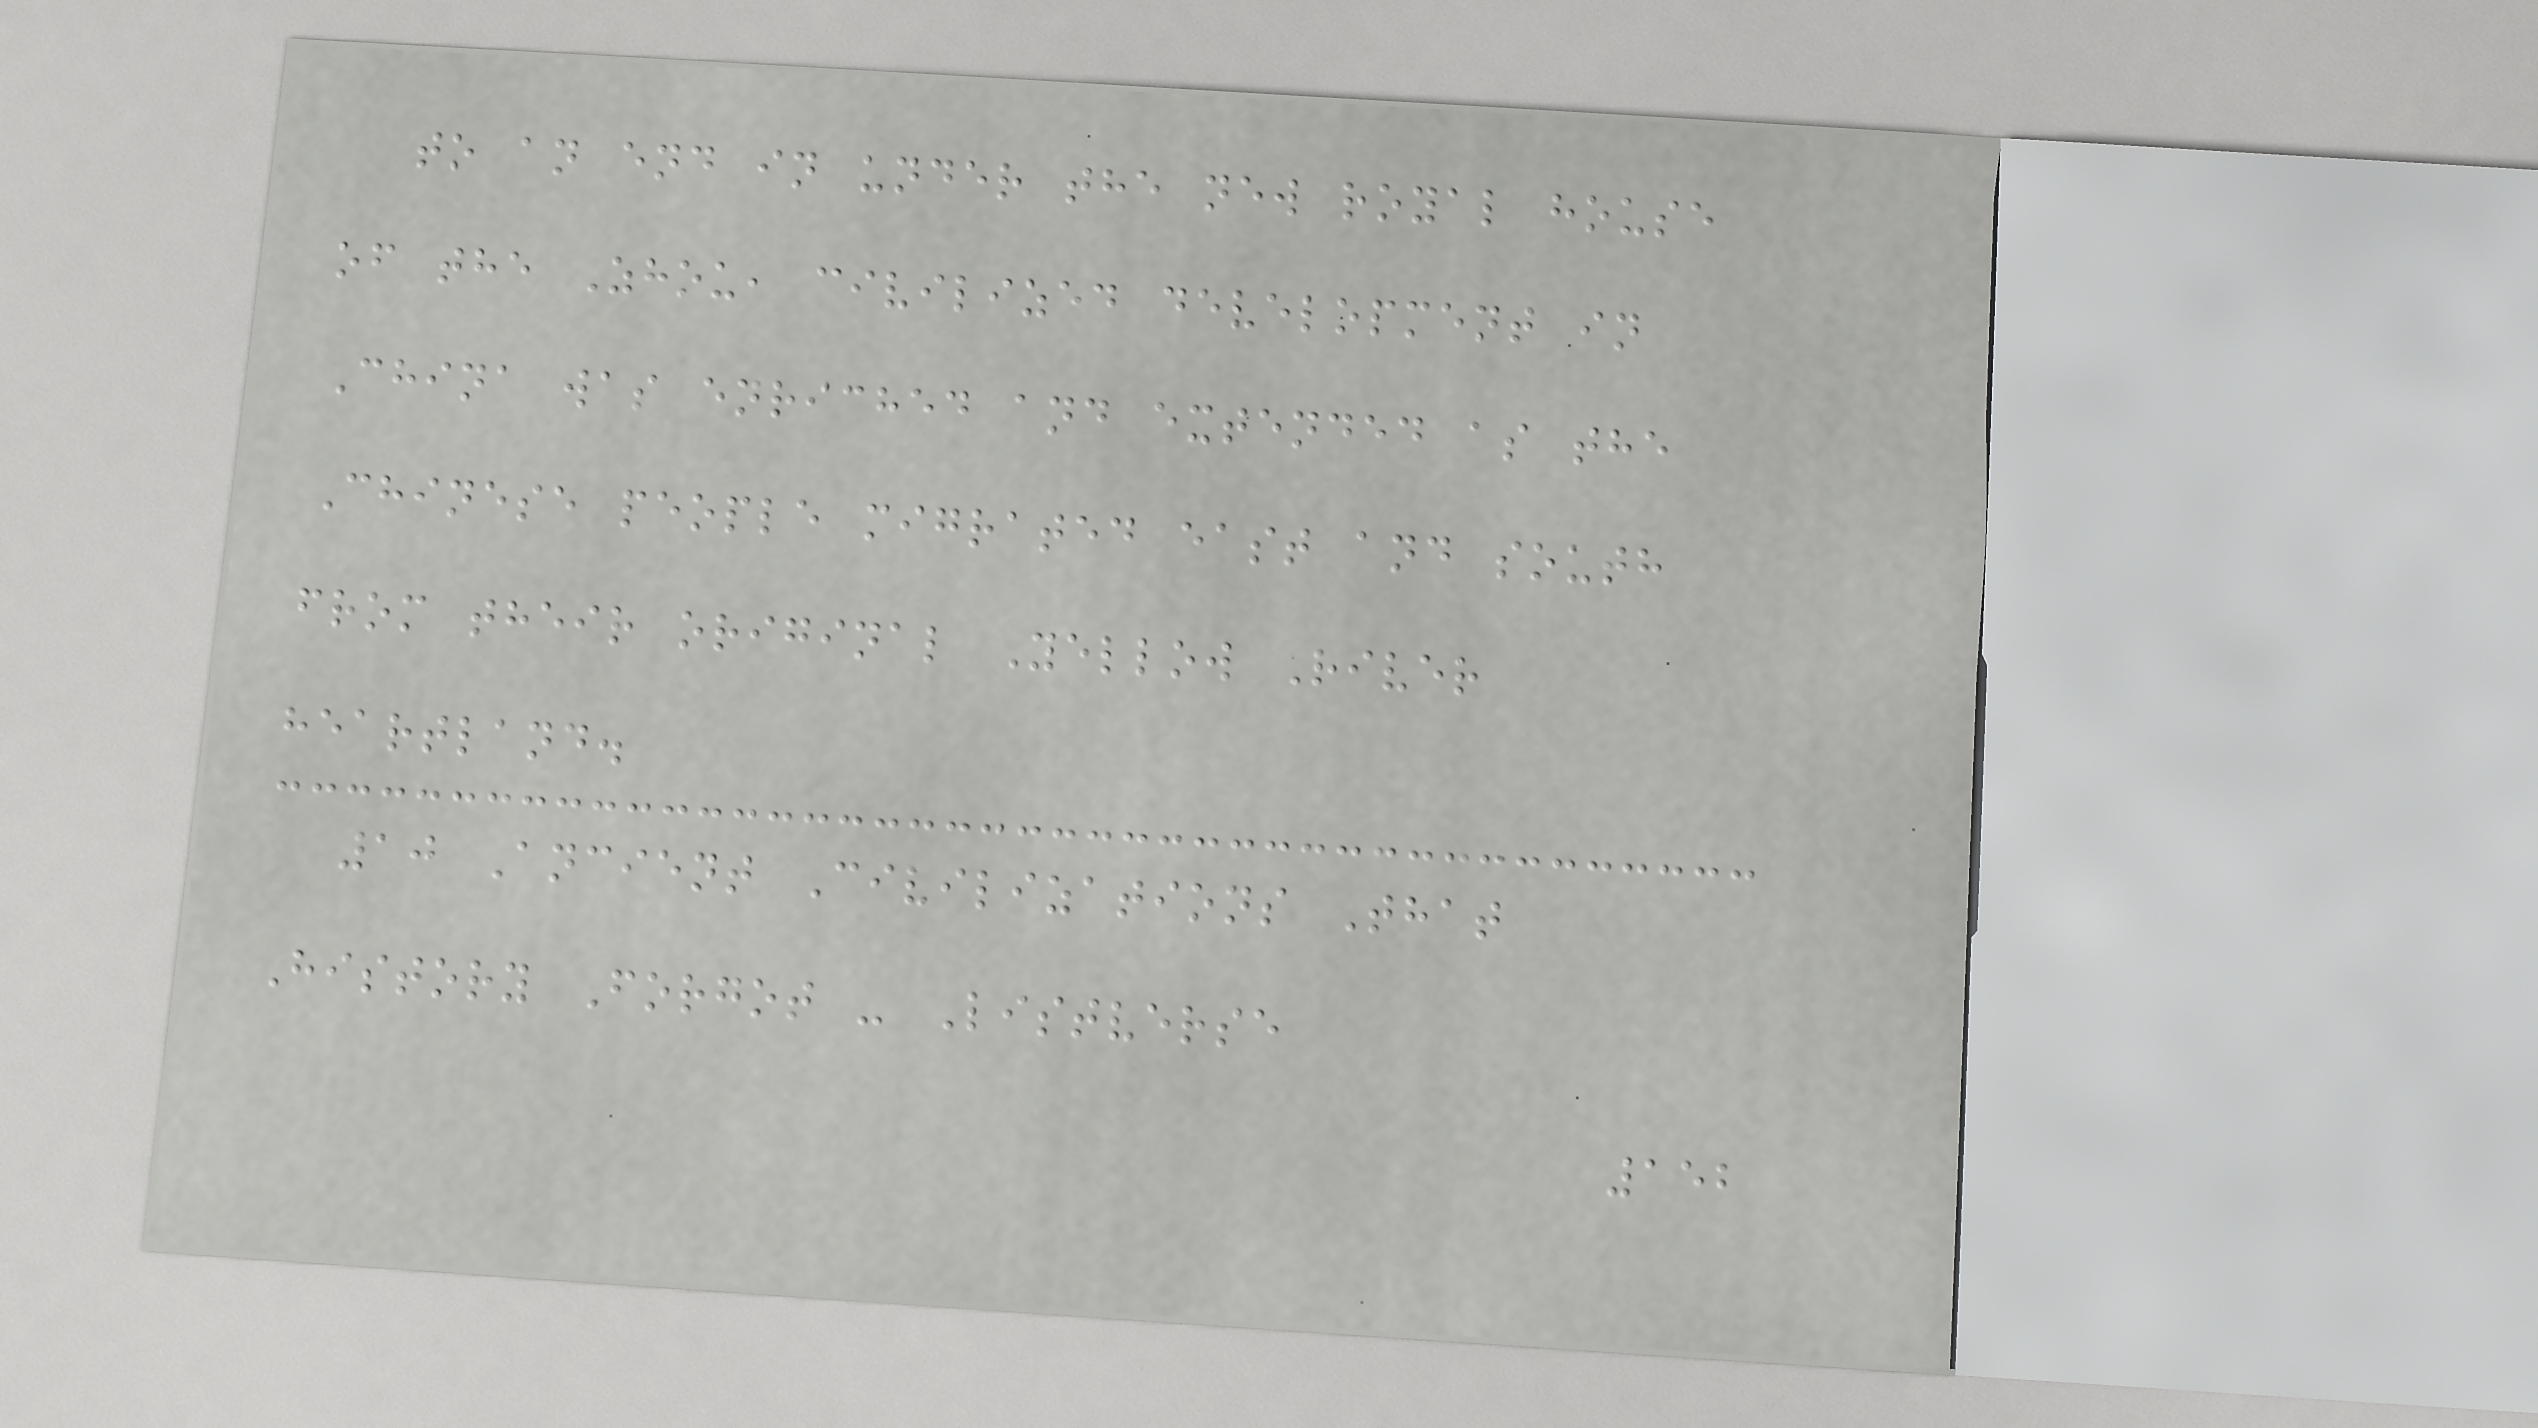to an end in under the new royal house
of the Zhou, civilized development in
China was enriched and extended as the
Chinese people migrated east and south
from their original Yellow River
heartland.
10 Ancient Civilizations That
History Forgot - Listverse
152
